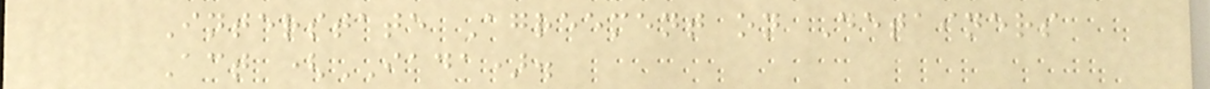Interstate Agreement on Detainers
Act (IADA).
